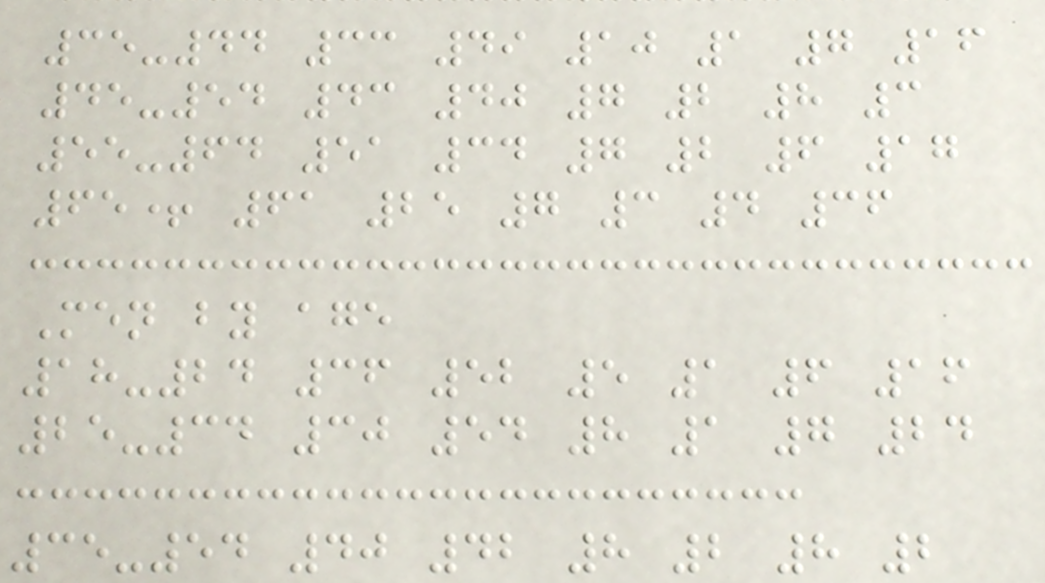35-44 33 49 10 1 7 16
45-54 43 40 7 2 8 3
55-64 51 34 7 2 6 17
65+ 61 25 7 3 4 36
Men by age
18-24 36 52 5 1 6 16
25-34 30 54 8 1 7 24
35-54 40 42 8 2 8 2
